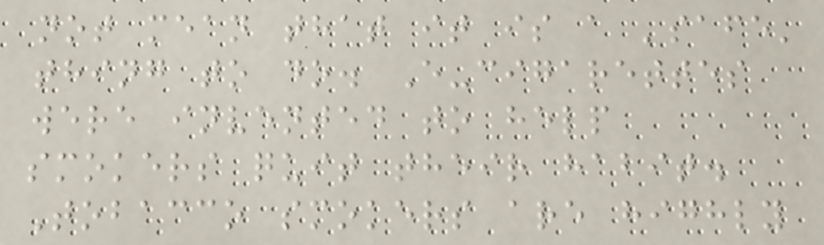not mean that it is a 'safe'
thing to do. E-cigarettes
were invented to help
smokers quit their habit.
Tobacco smokers are highly
